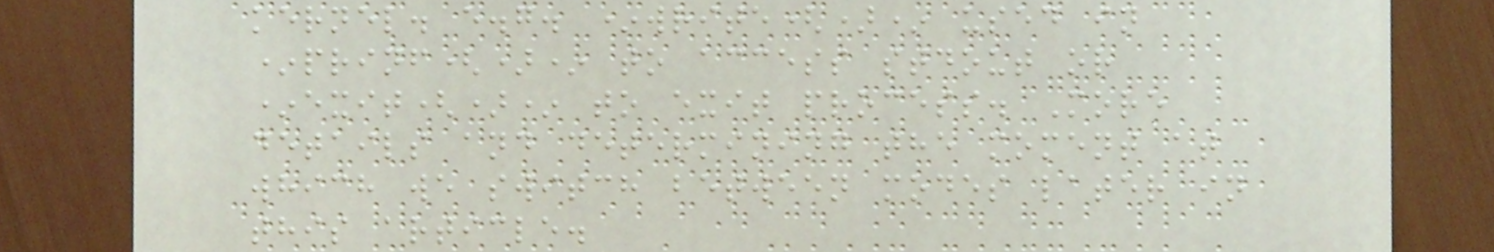kernel. e.g. *write()* used in
*prinf()* to access stdout or
*exit()* to exit process. More
details and determining the moment at
which we switch between modes later in
this article.
